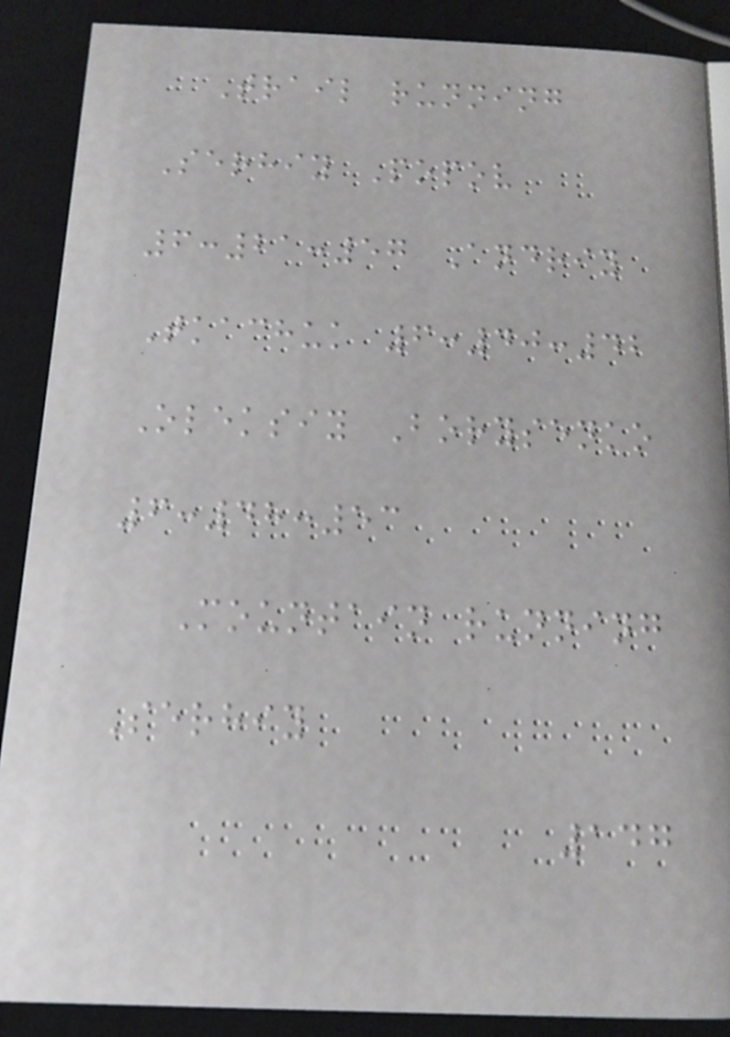Trail running
Serhiy Popov
6:21:57 Andriy
Tkachuk 6:40:42
Oleksiy Borysenko
6:48:53
Mountain running
Serhiy
147
